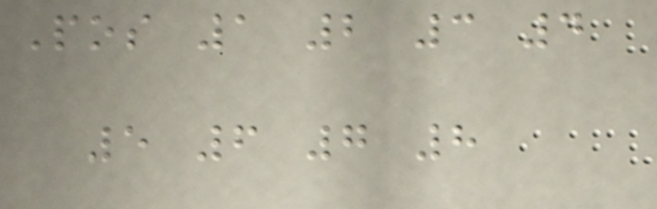Pos 1 2 3 4
5 6 7 8
